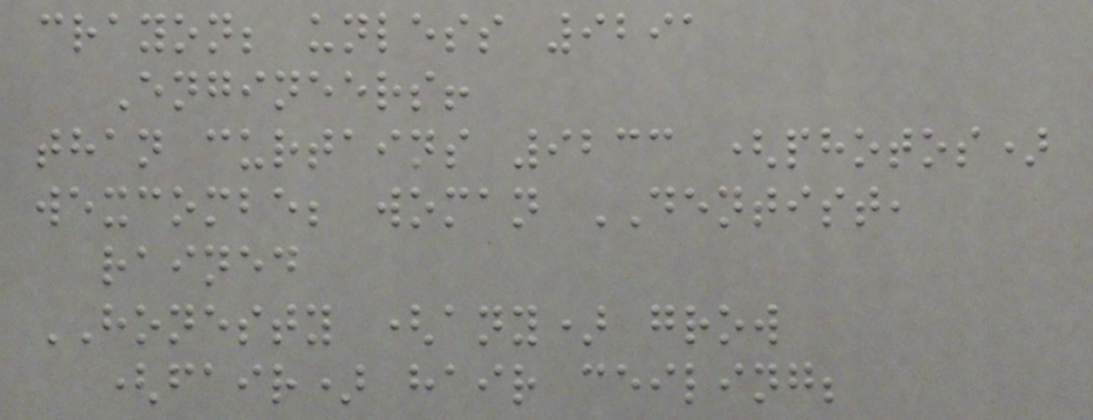crayon; unless 9291
Engineers!
than curtains 9233 (photos)
wexcombe; woman DENTIST,
rained
HONESTY (any) grow
(fair) hair ceiling;
